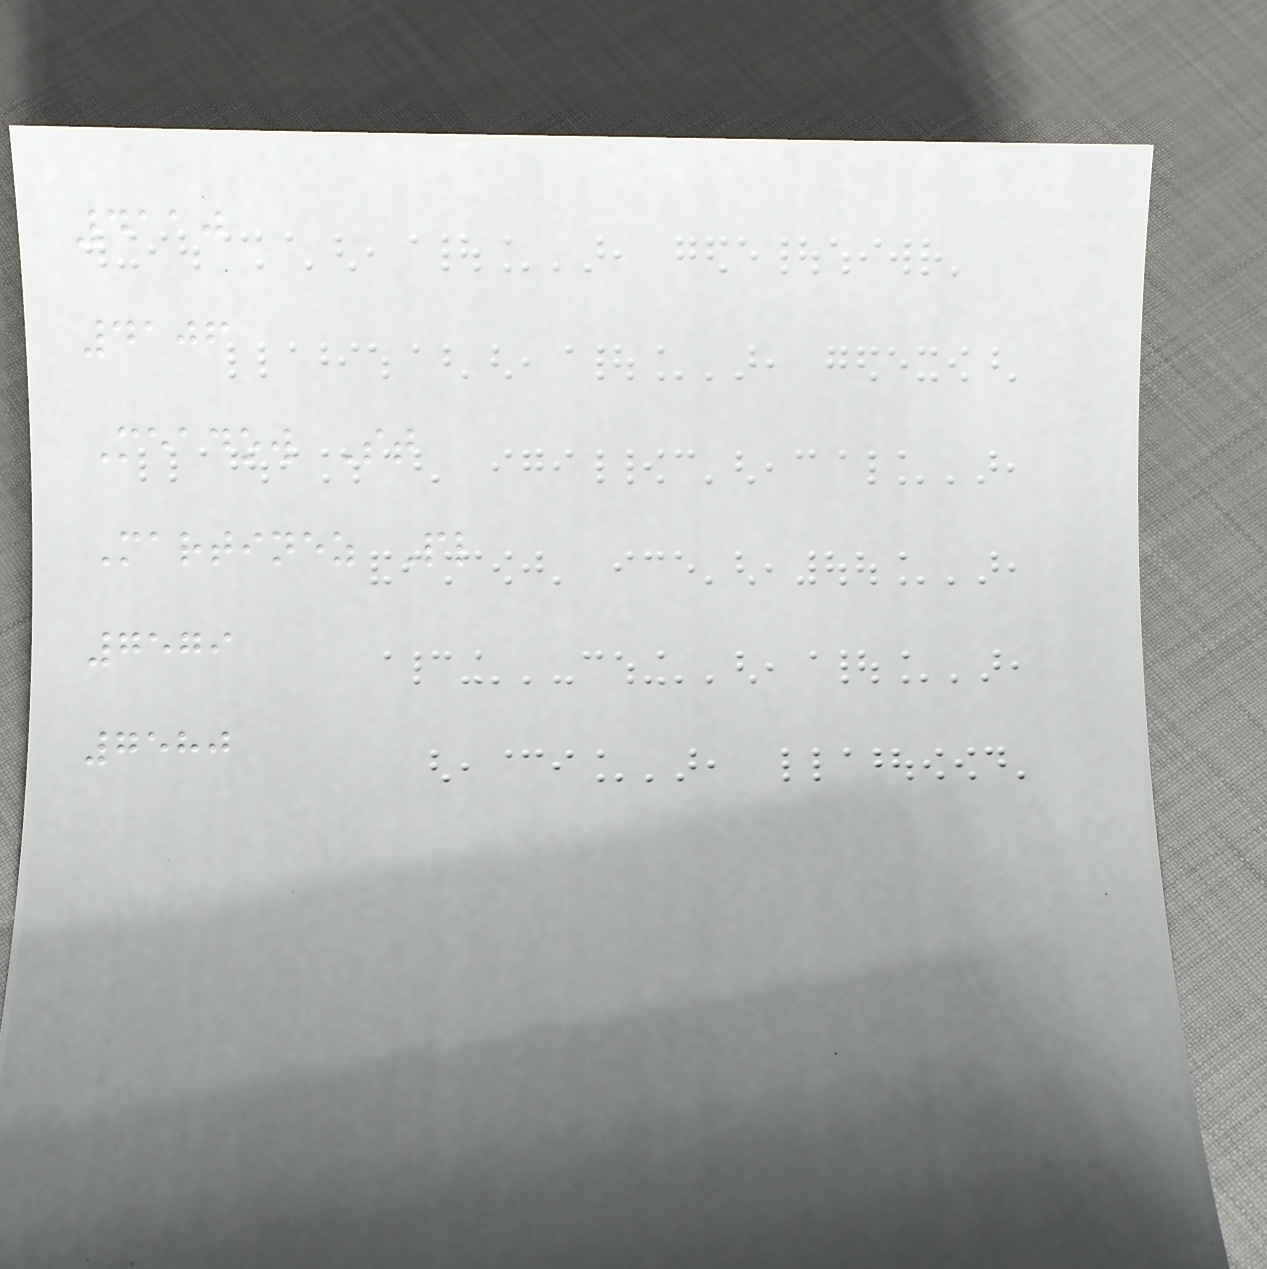4110
4106
Meadow St
Martinez Pl
7579
7580
